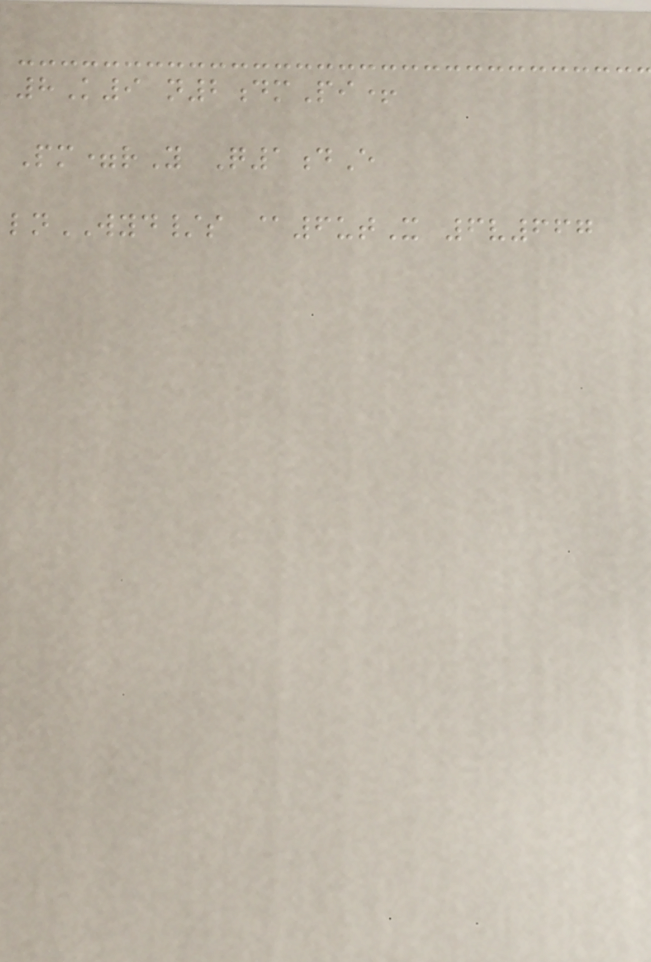8K9 n2dmPi+
Pm=rY Q1dE
lnWYD/s @6utX 6v667
